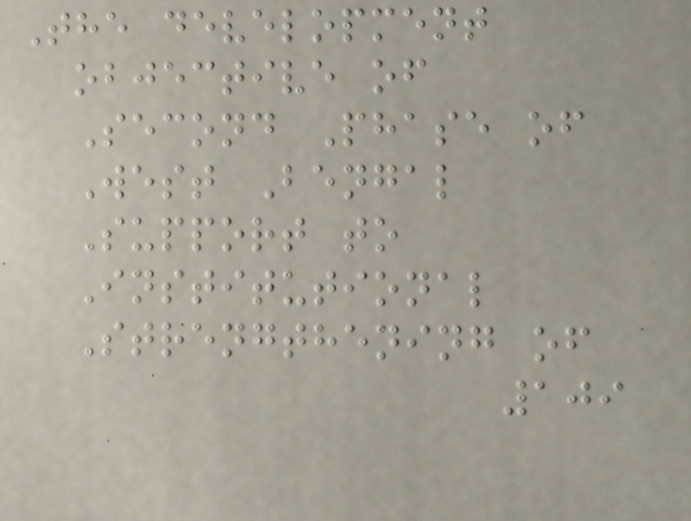The development
objective of
Second Phase of
West Bengal
Support to
Institutional
Strengthening of
109
